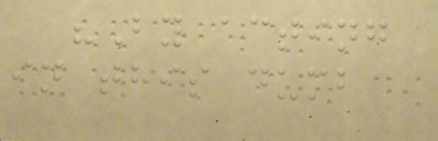"By acting
in this dumb
